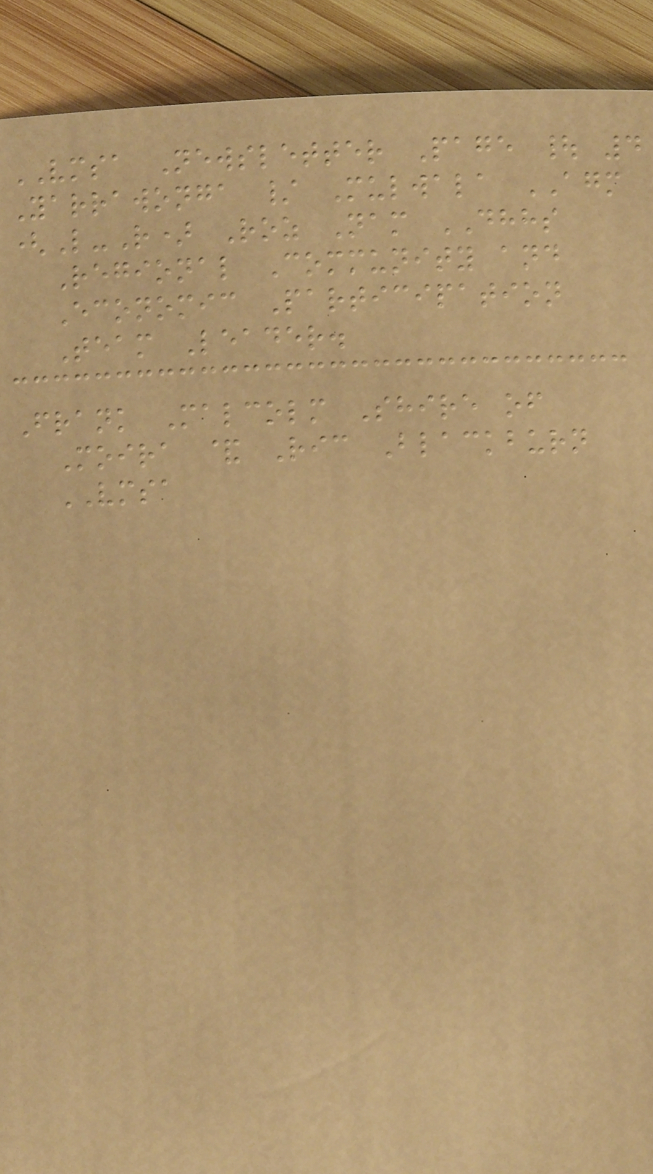VMSA Newsletter Page | 4
Yarrawonga / Mulwala AGM
(L-R) Roz Nam DHHS
Regional Community and
Economic Participation
Team Leader.
Frank Malcolm Shire of
Moira & Ric Blackburn
VMSA
